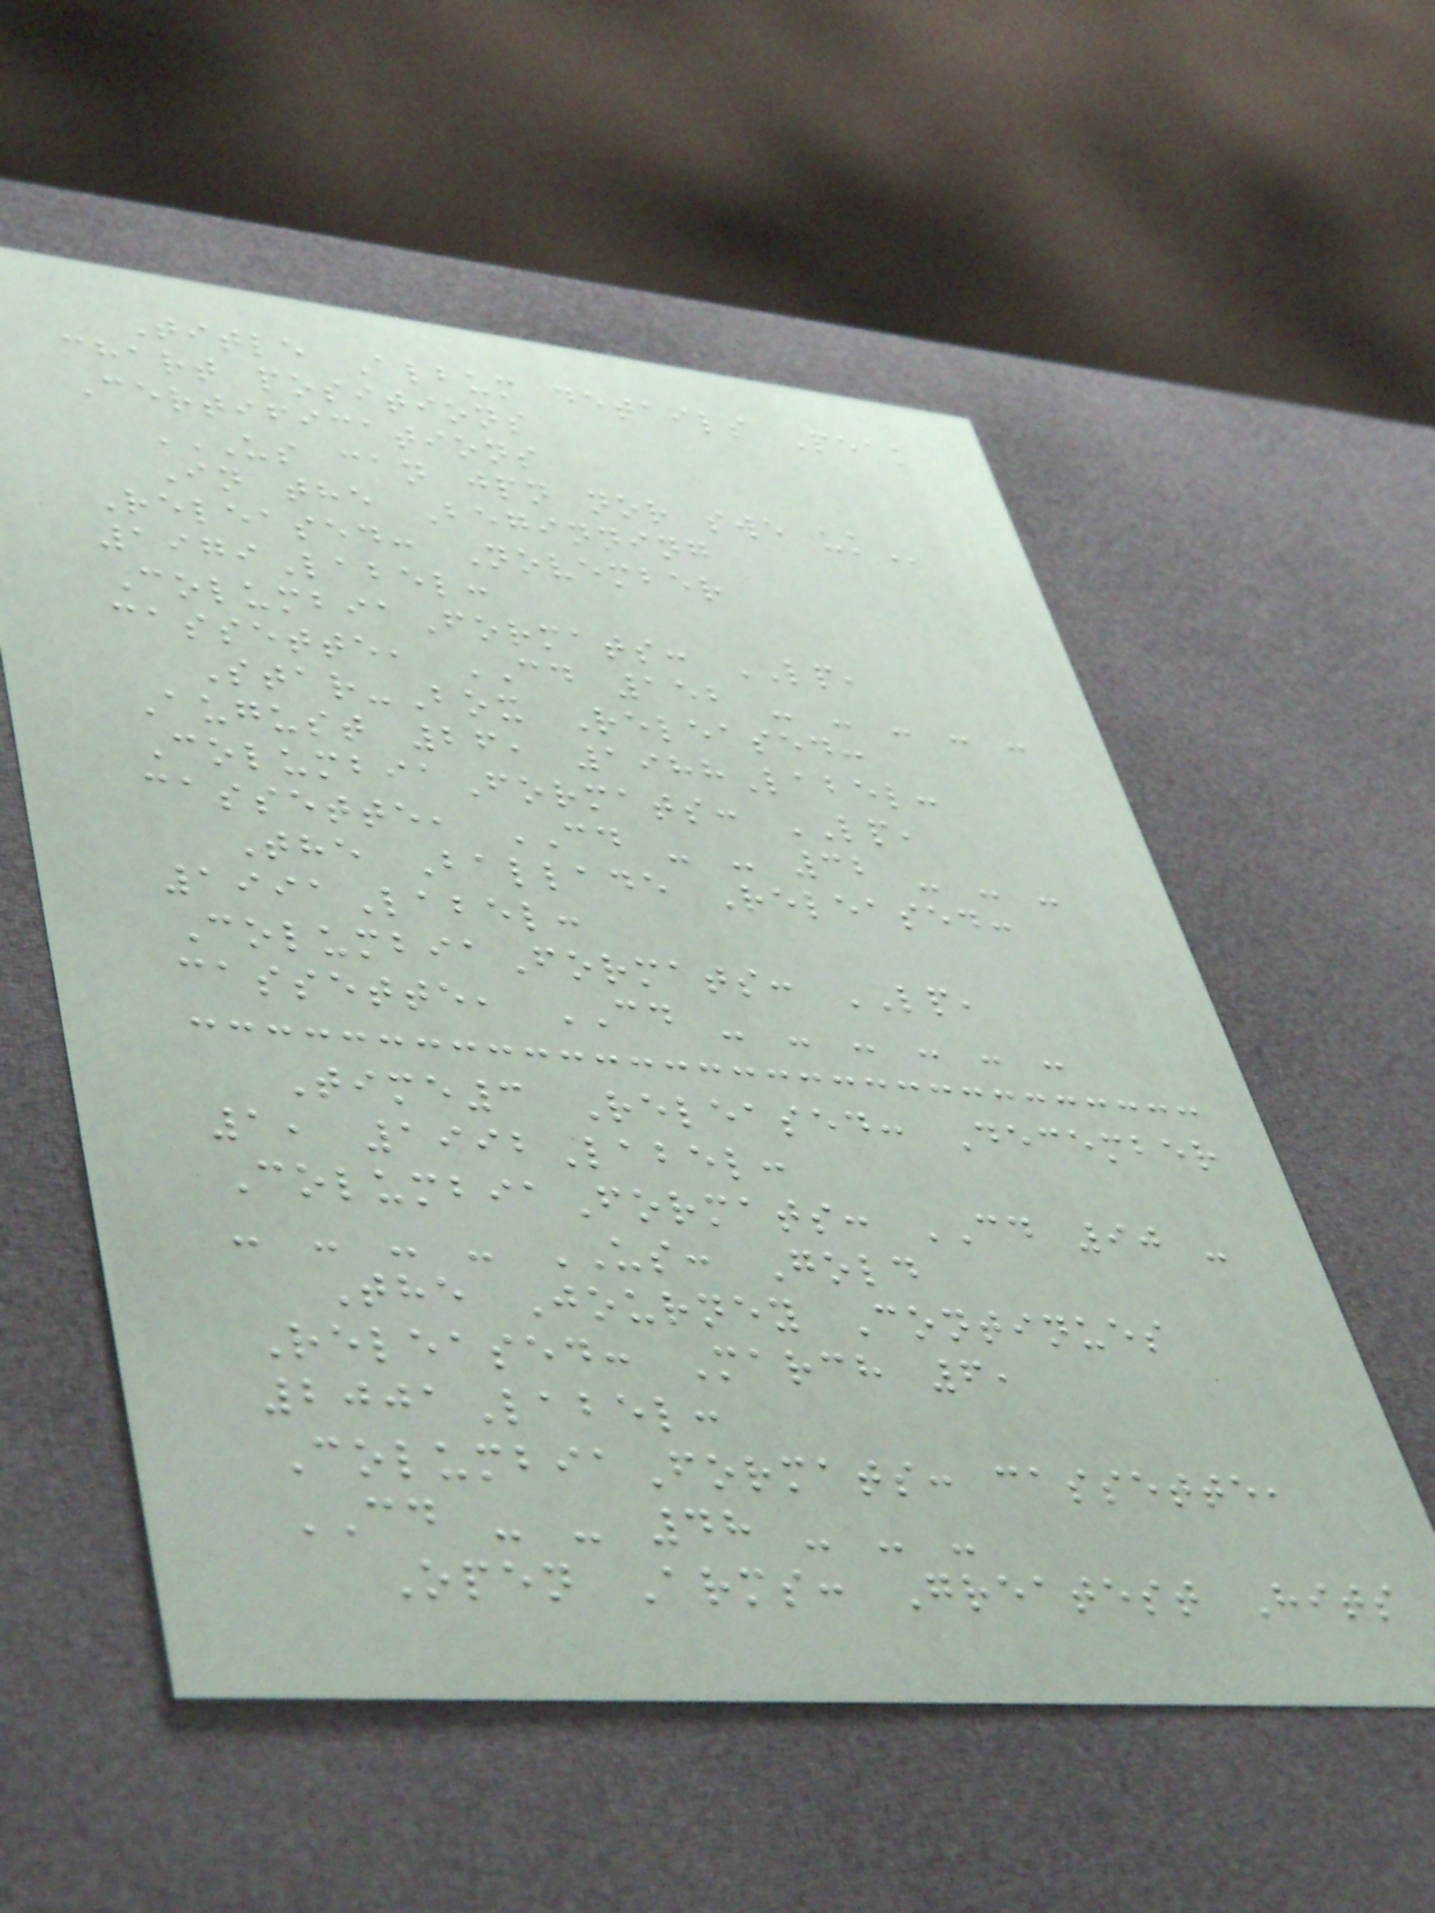Title Album details Peak
chart positions
Certifications
US CAN JPN NOR SWE UK
In the Beginning
Released: November
1979Label:
ColumbiaFormats: LP,
cassette, CD 152 - - - - -
Star-Box Released:
August 26, 1988Label:
ColumbiaFormats: LP,
cassette, CD - - 32 - - -
The Ballade Released:
1991Label:
ColumbiaFormats: LP,
cassette, CD - - - - - -
Time3 Released: December
1, 1992Label:
ColumbiaFormats: CD 90 -
- - - - US: Gold
The Journey Continues
Released: March 6,
2001Label:
ColumbiaFormats: cassette,
CD - - 48 - - -
Open Arms: Greatest Hits
